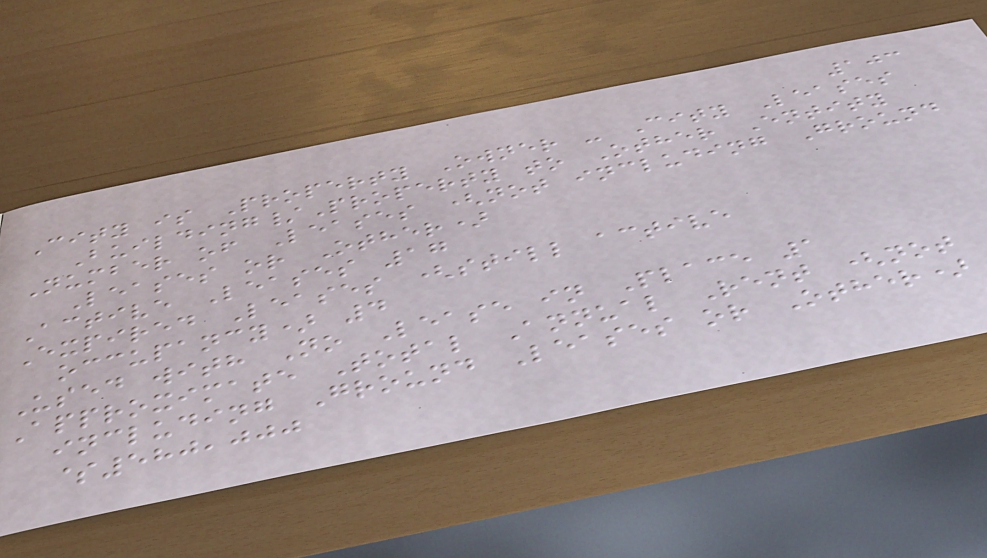103
City is Property Owner - City Leases
Building/Property to Other Entity
Number of Leases (not including Ground
Leases or Other)
Active Leases 17
Expired Leases (still active
occupancy) 4
Used with No Lease in Place 1
Approximate Total Annual Rent (not
including Ground Leases or Other)
$580,000
